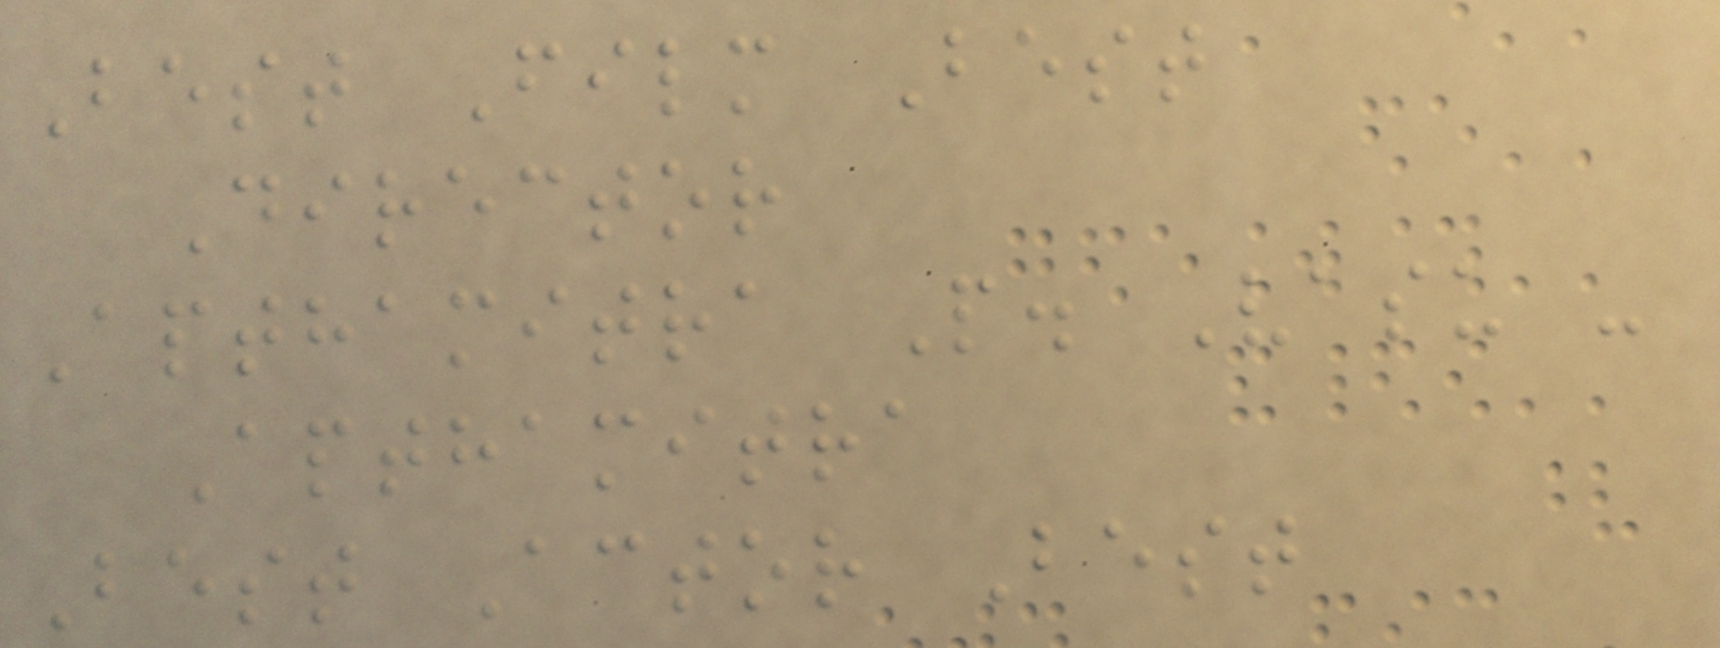Best Film Best
Director
Apthamitra P. Vasu -
Apthamitra
Best Actor Best
